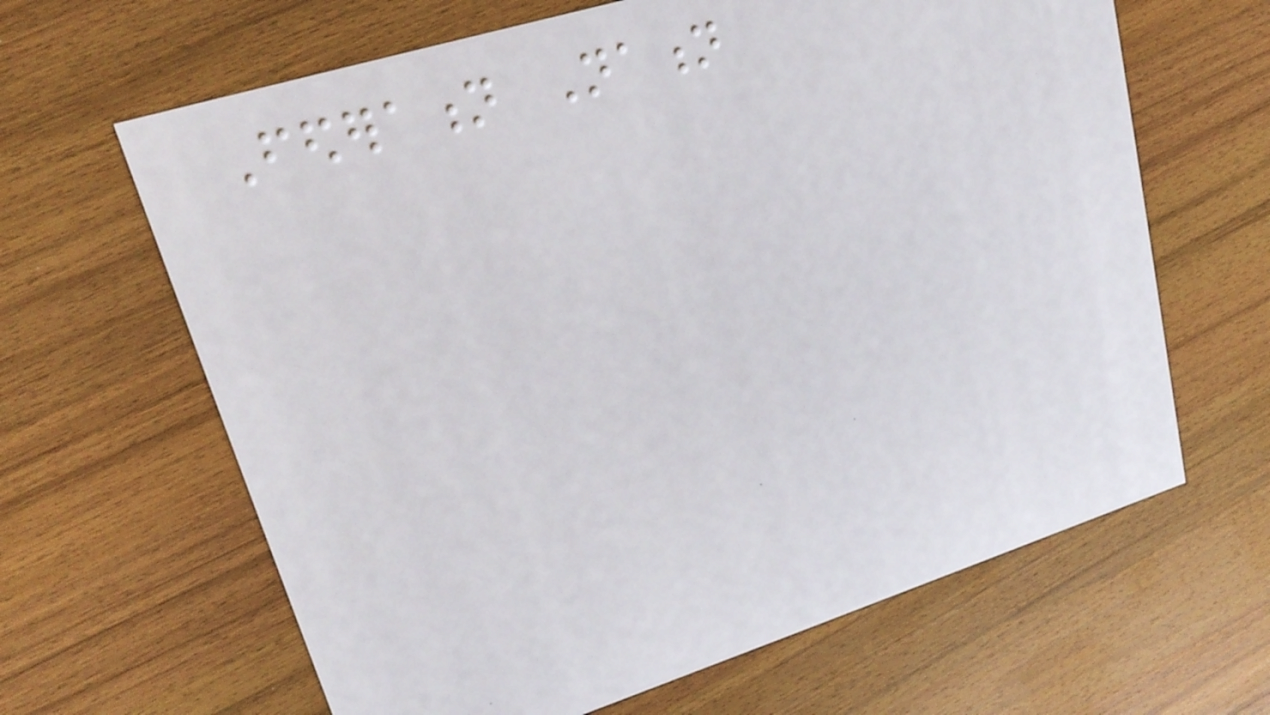Federation Nation
